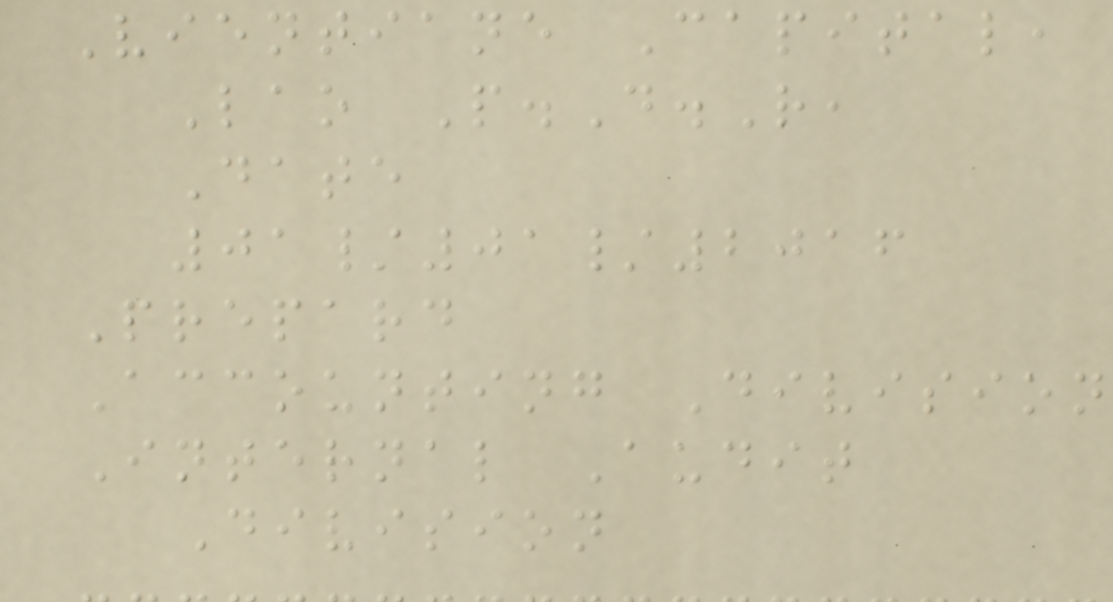Vientiane Capital,
Lao P.D.R,
Date
01/01/2016
Prepard
Accounting Division
Internal Audit
Division
